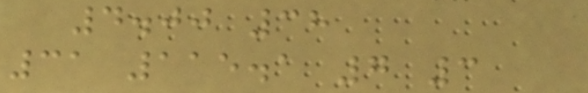4.00 38
31 115.1 7 3
